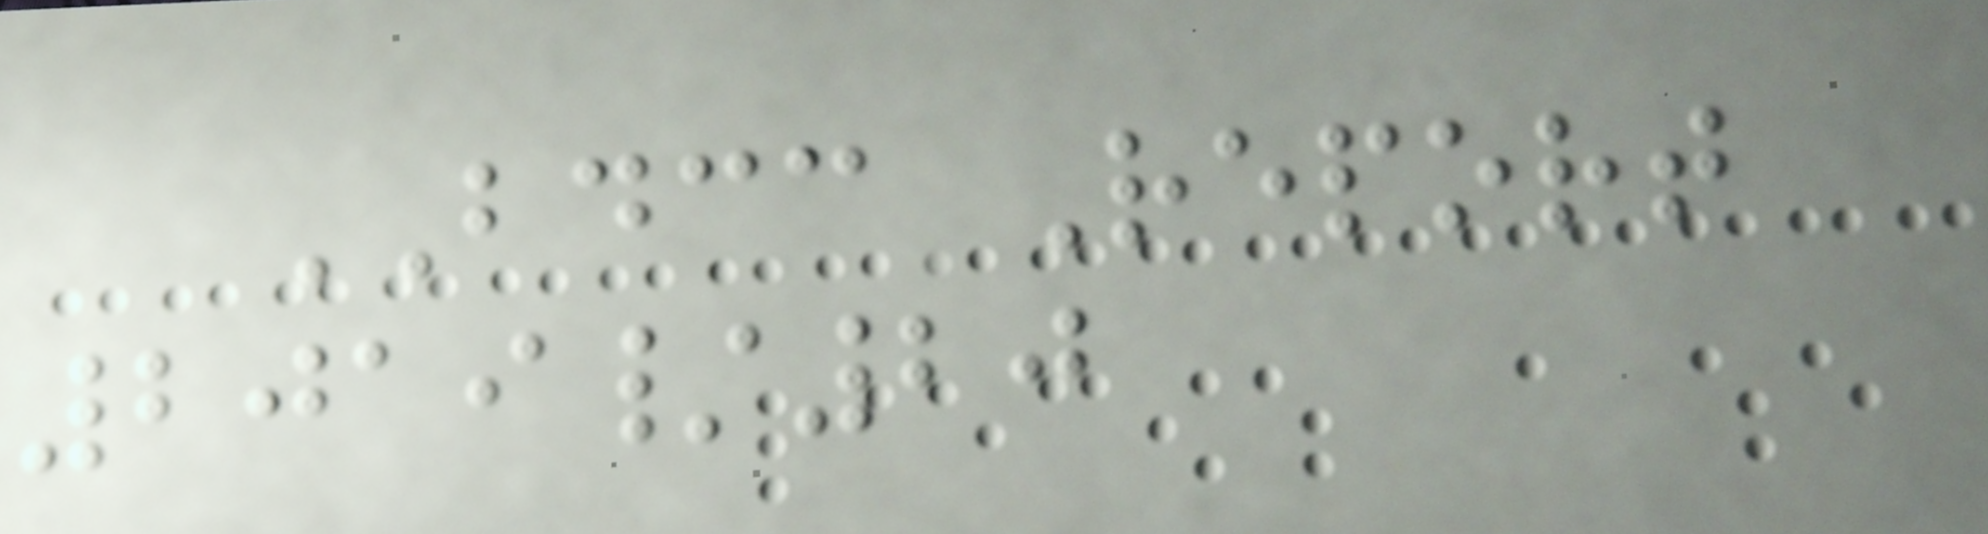BDCC Report
2019/20
